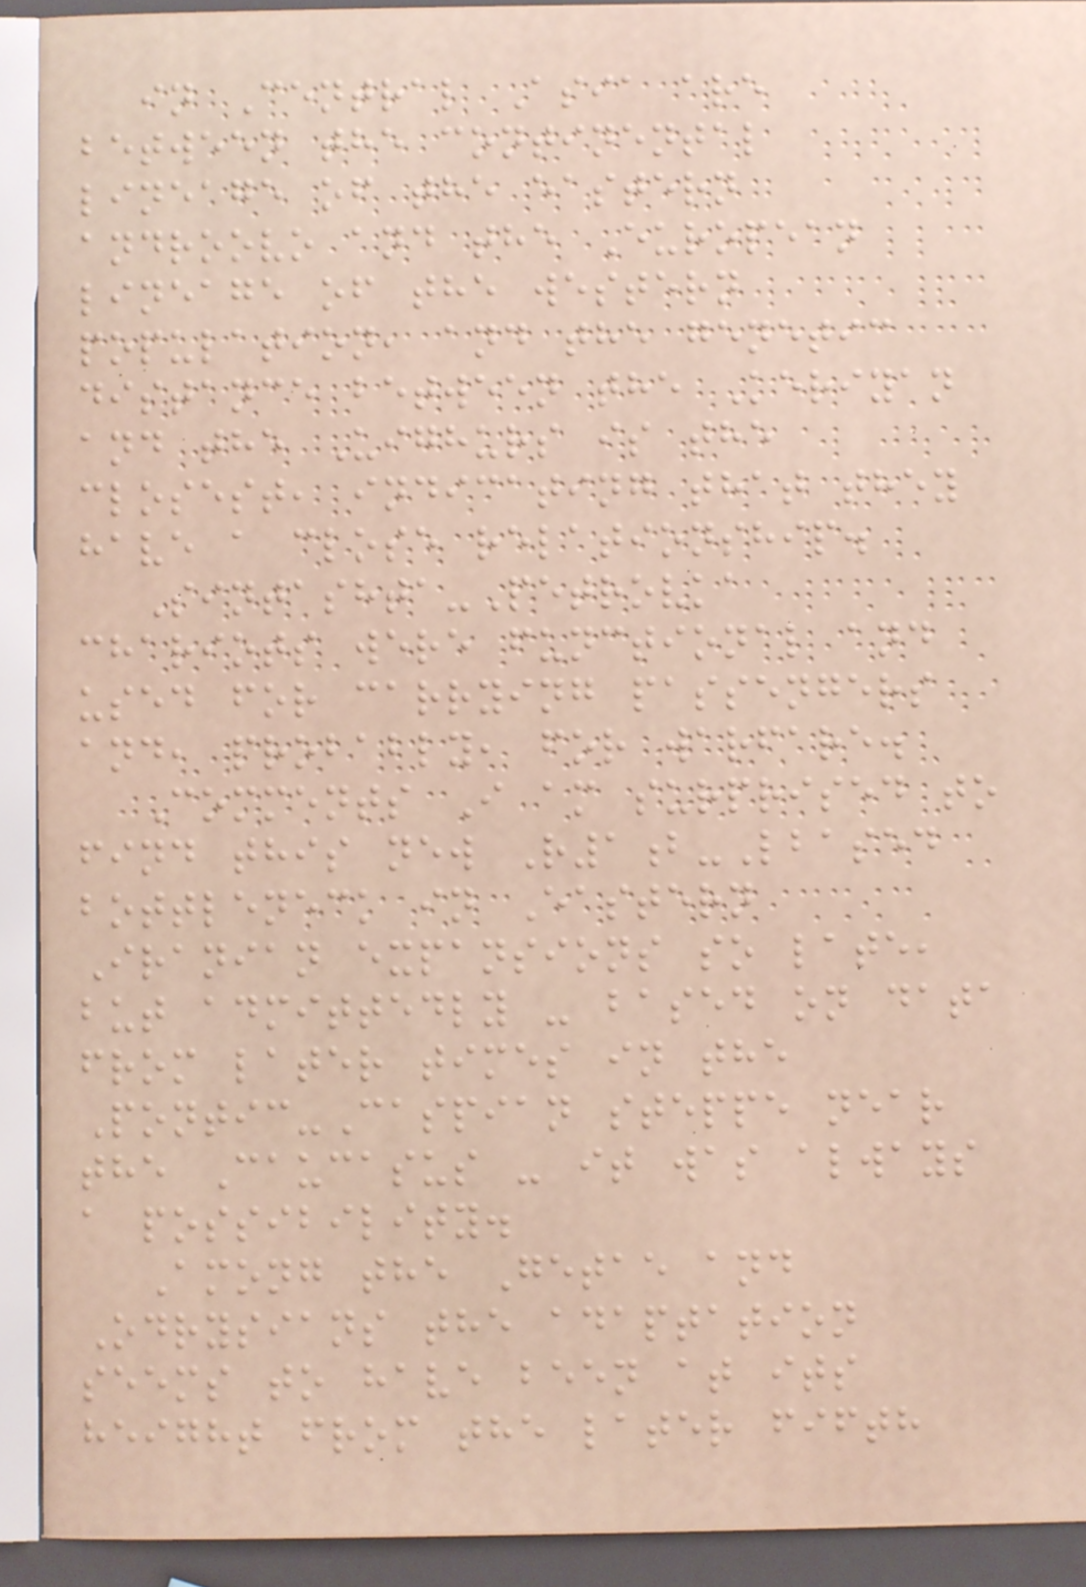in Central Asia are
between the continental
lineage of the eastern
androovo and the European
lineage of the western
population, and the genetic
distance between the Keriyan
and the Uighurs is the
closest, indicating that they
have a close relationship.
Sintashta-Petrovka
chariots were functional and
used for carrying passengers
and, probably, for warfare.
Comments I am surprised to
find this new R1b-Lbased
bottleneck in Eastern
Iranian expansions so late,
but admittedly - based on data
from later times in the
Pontic-Caspian steppe near
the Caucasus - it was always
a possibility.
Among the Getae and
Odrysians the adaptation
seems to have been at its
height from the later fifth
